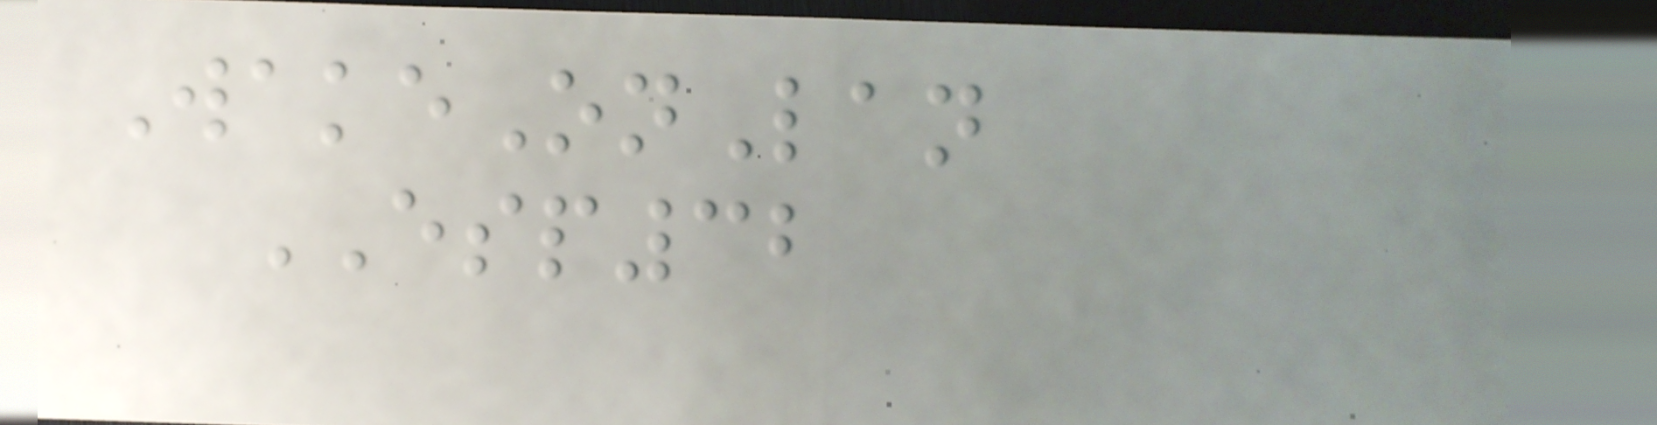WakeOnLan
ESP32
